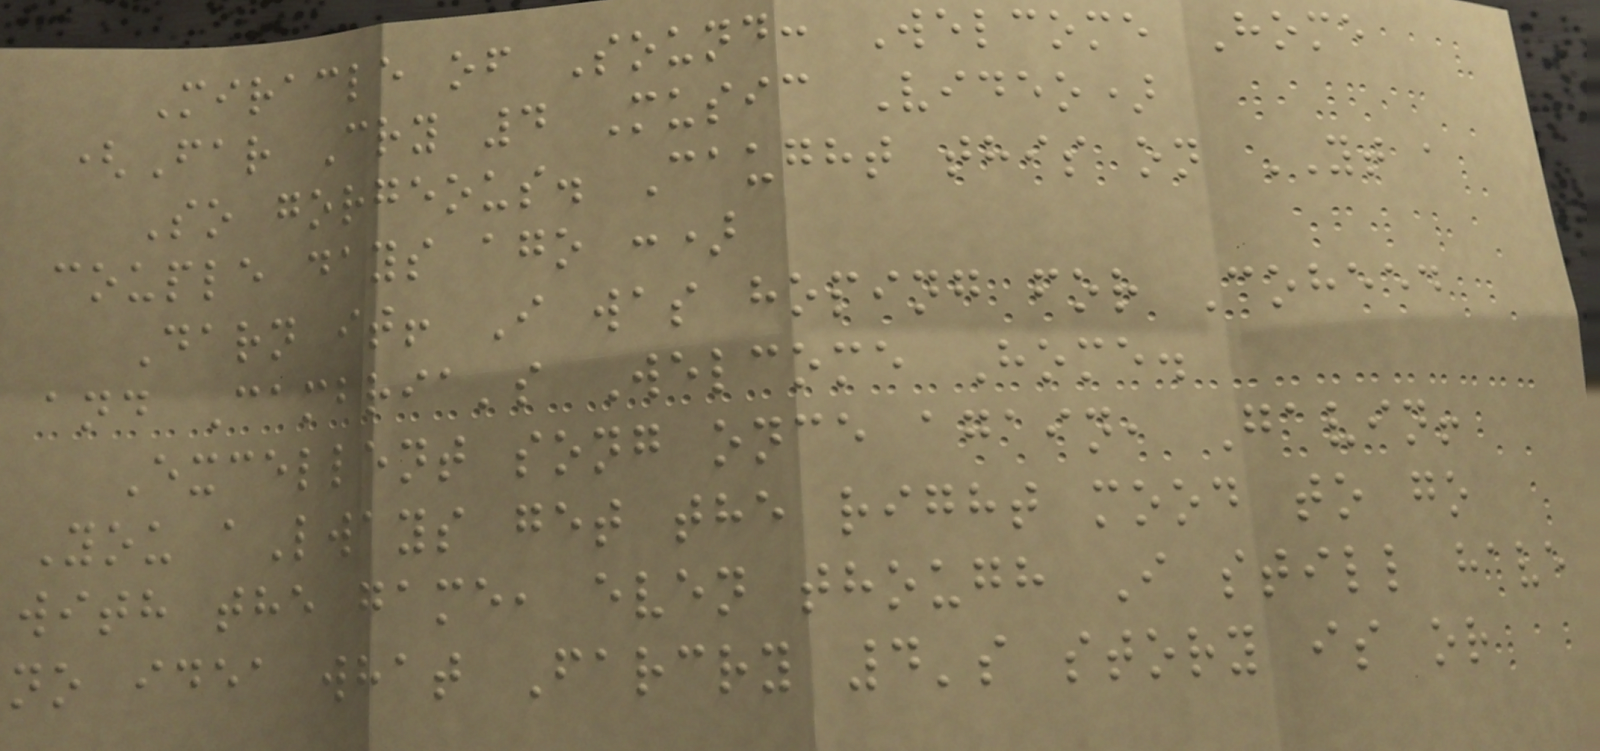Miracle of Sound: Welcome Home
(Far Cry 4 Music Video)
So gorgeous. Caught this on YT a
couple days ago :)
Darn it! I was hoping for Coheed
and Cambria's Welcome Home.
Excellent song once again, Gavin!
You aLways get the right mood to go
with the game, even though I still have
no idea what Farcry 4's story is or
